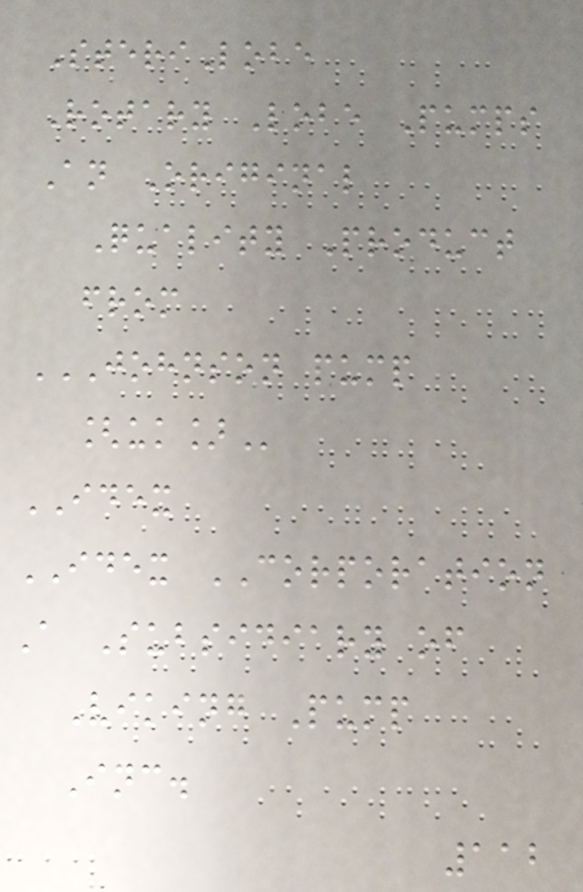SteriLobe
Rotary Lobe Pumps
An Original
Quality Product
from
JOHNSON PUMP
[UK]
IDEX
IDEX CORPORATION
A Subsidiary of
Viking Pump
Inc.
112
